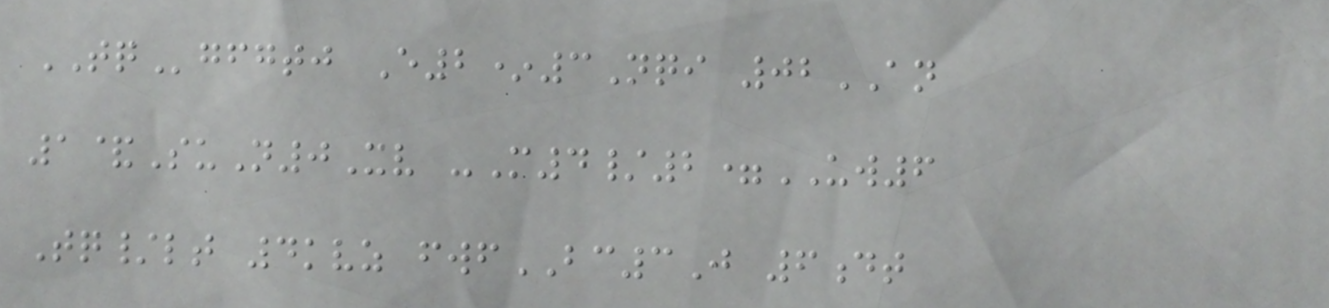TQgfgtj E2*3Nqi 02AN
1&SuN0Xv -M4/2=UW6
Tq/lt 4kvz fwfBC3J 6dt
